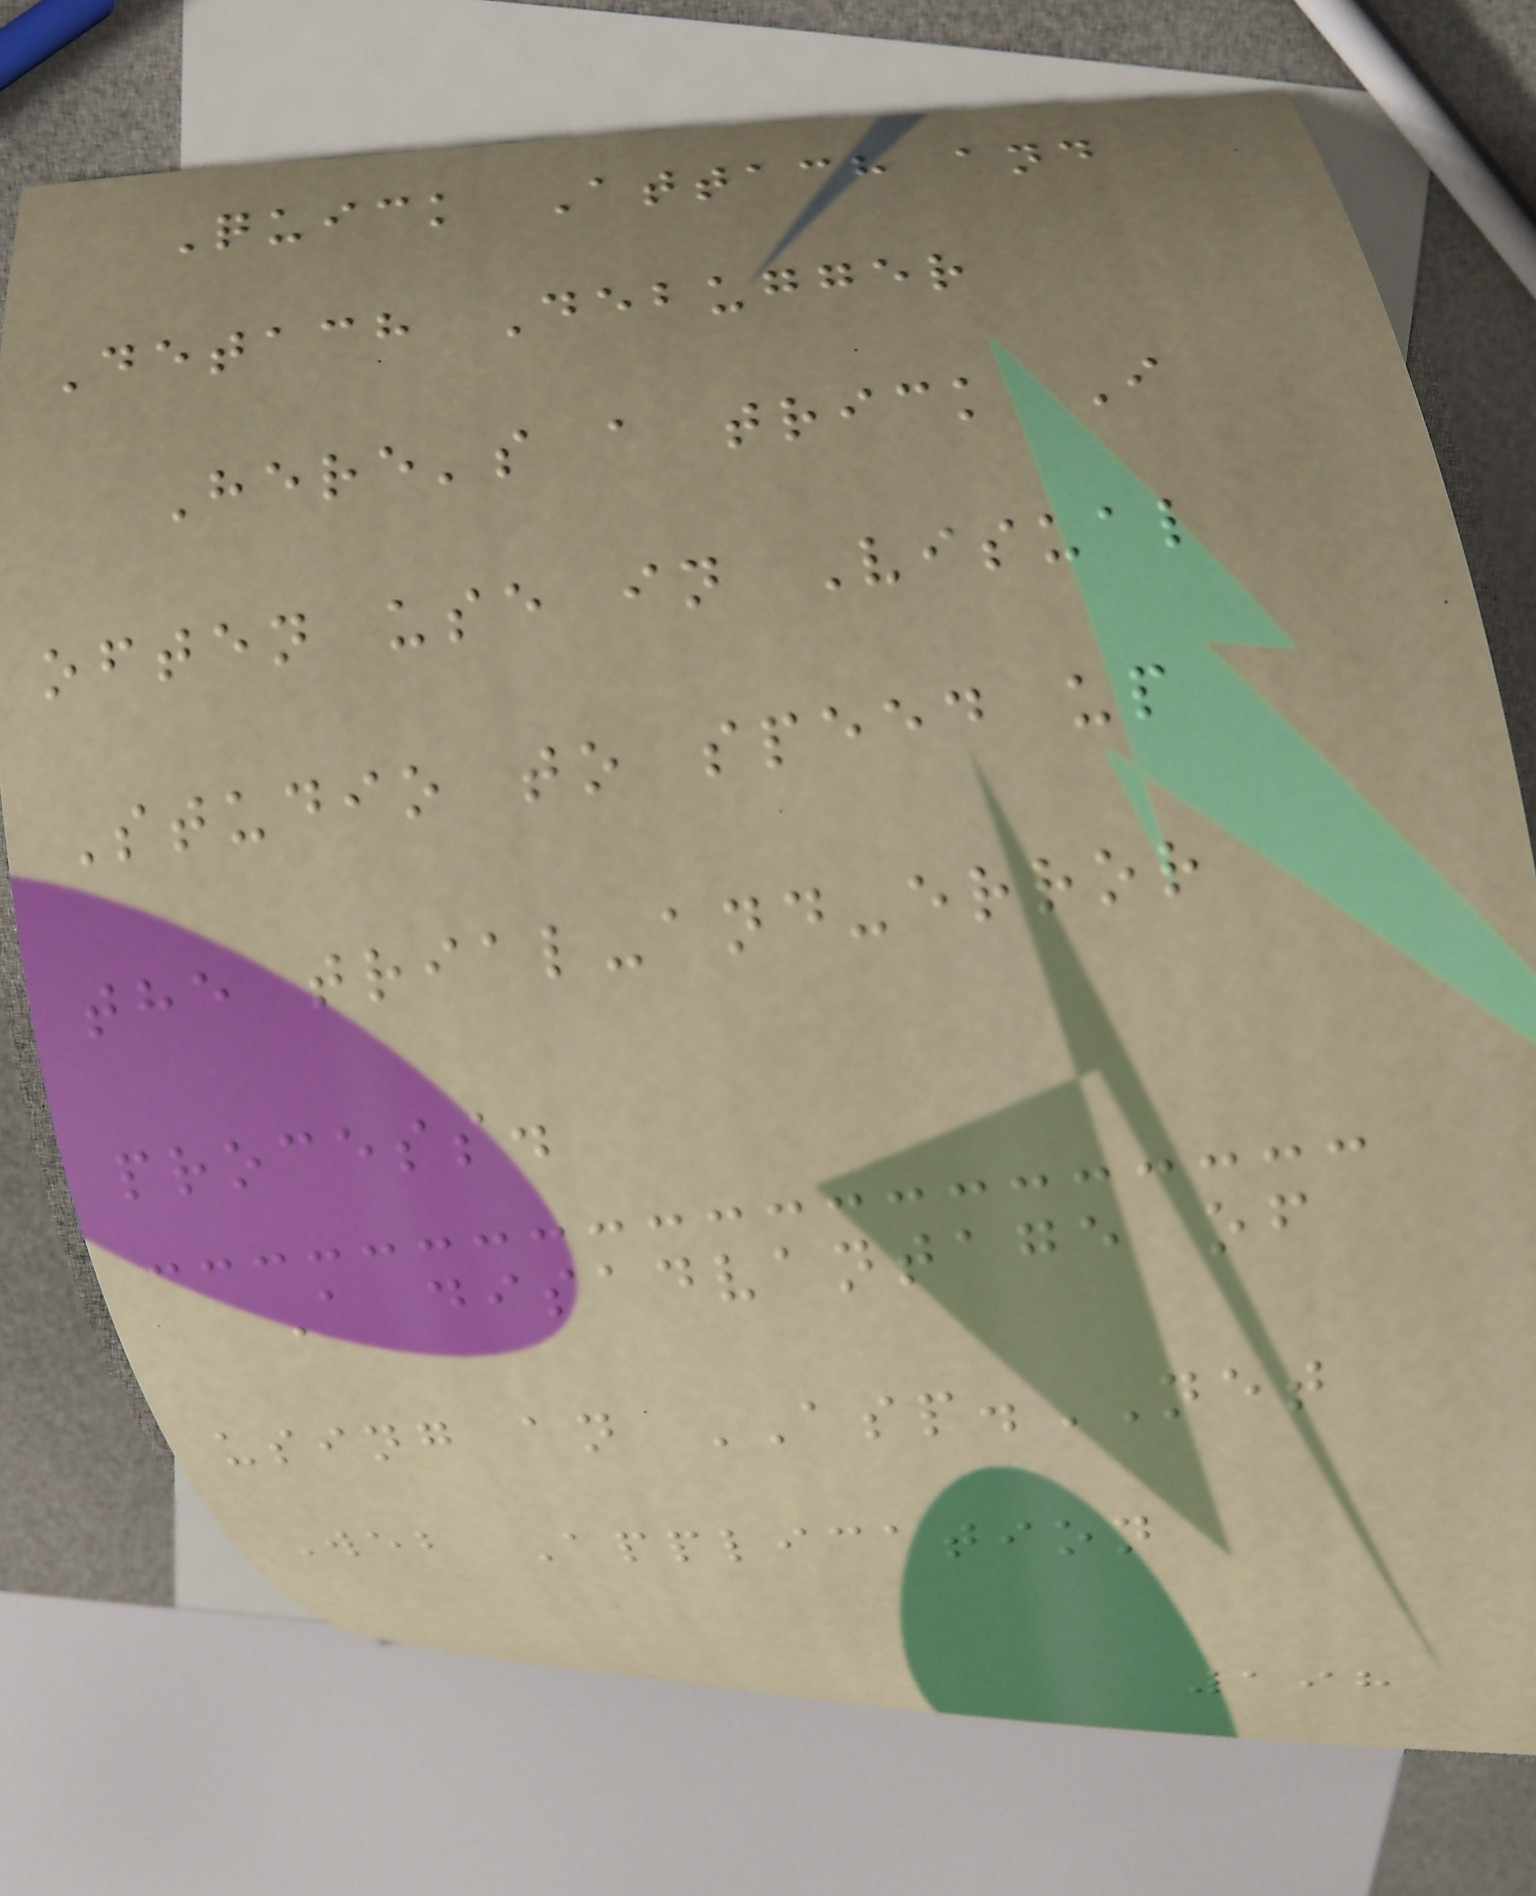Quick Attach and
Detach Debugger
Here's a trick I
often use in Visual
Studio to speed up
the trial-and-error
process.
A disadvantage of
using an ASP.NET
Web Application
198
